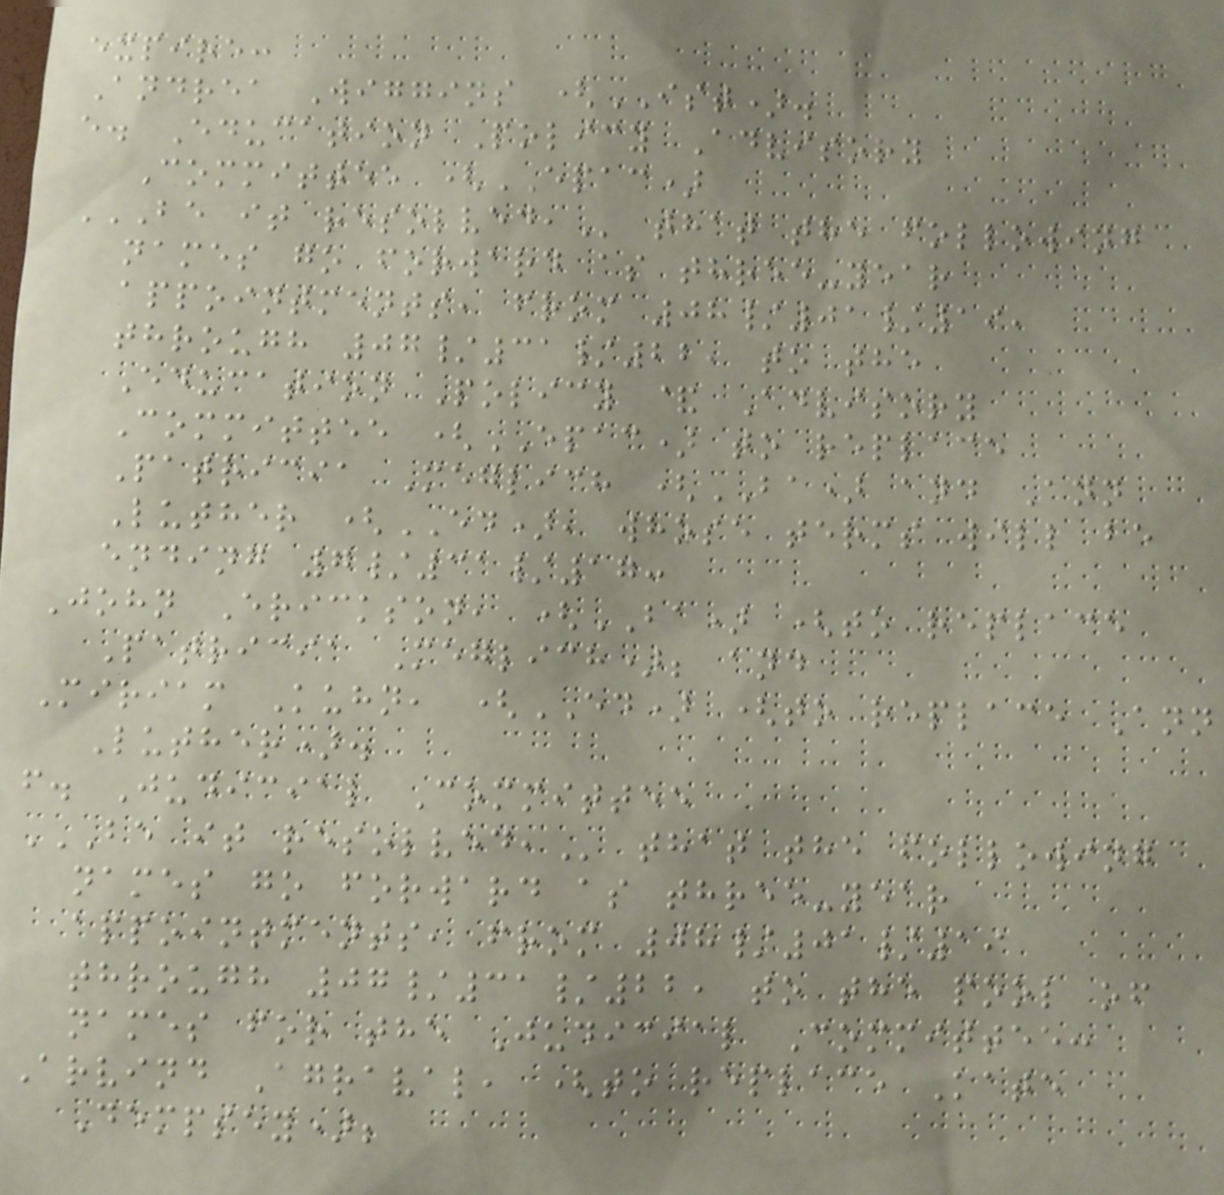expire:
Andrea Wiggins (IST).
e. Education Policy Advisory
Committee (EPAC)
BE IT RESOLVED, that the following
names go forward as three-year
appointments, from 08/01/19,
through 07/31/22, to the
Education Policy & Advisory
Committee (EPAC) to replace
Patricia Meglich (BA) and Ann
Luther (ED), whose terms will be
ending 7/31/17:
John Erickson, (BA) (to replace
Patricia Meglich); and
Miriam Kuhn, (ED) (to replace Ann
Luther).
f. Judicial Committee
BE IT RESOLVED, that the following
names go forward as three-year
appointments, from 08/01/19
through 07/31/22, to the pool of
names for the Judicial Committee:
Arvind Agraval, (to replace Kate
Dempsey);
